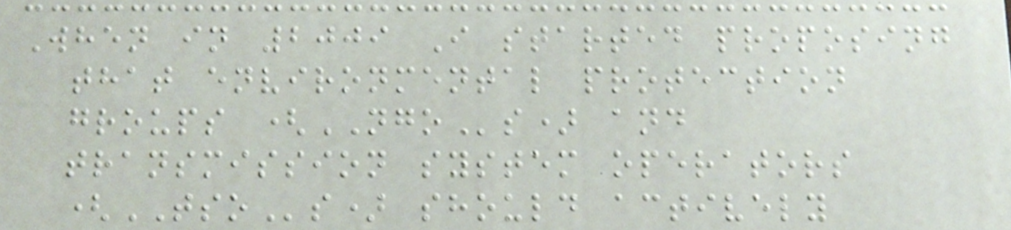When in 2009 I started proposing
that environmental protection
groups (NGOs) and
transmission system operators
(TSOs) should actively
